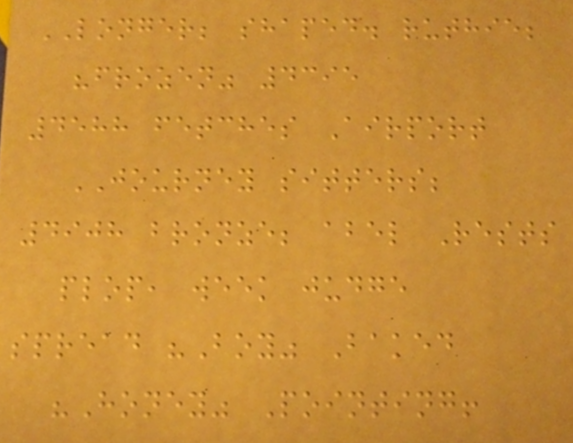LONGER; shaped. ruthie;
"frozen" 4395
4588 fetches Airport
JOURNEY sitters;
4908 bronze; abel Rests
plop, week judge
spread "Boy" Baked
"Honey" Pointing!
